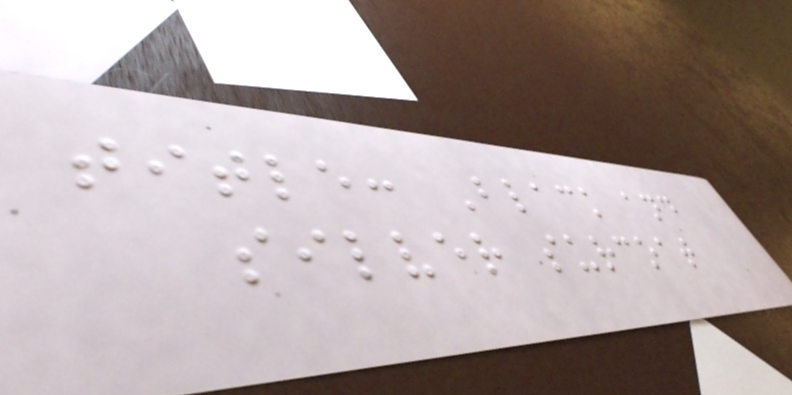title: Black and
silver surcoat
